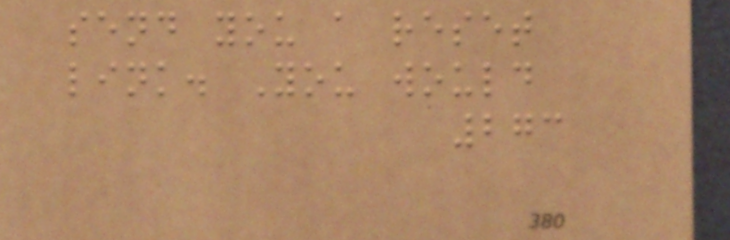send you a reset
link. You would
273
